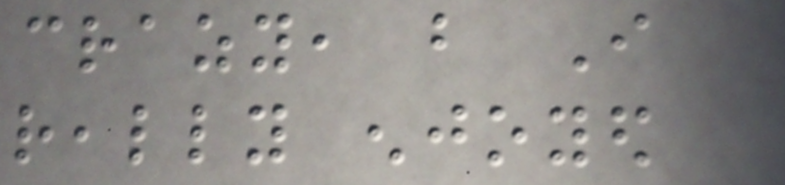crazy, but I
really enjoyed
